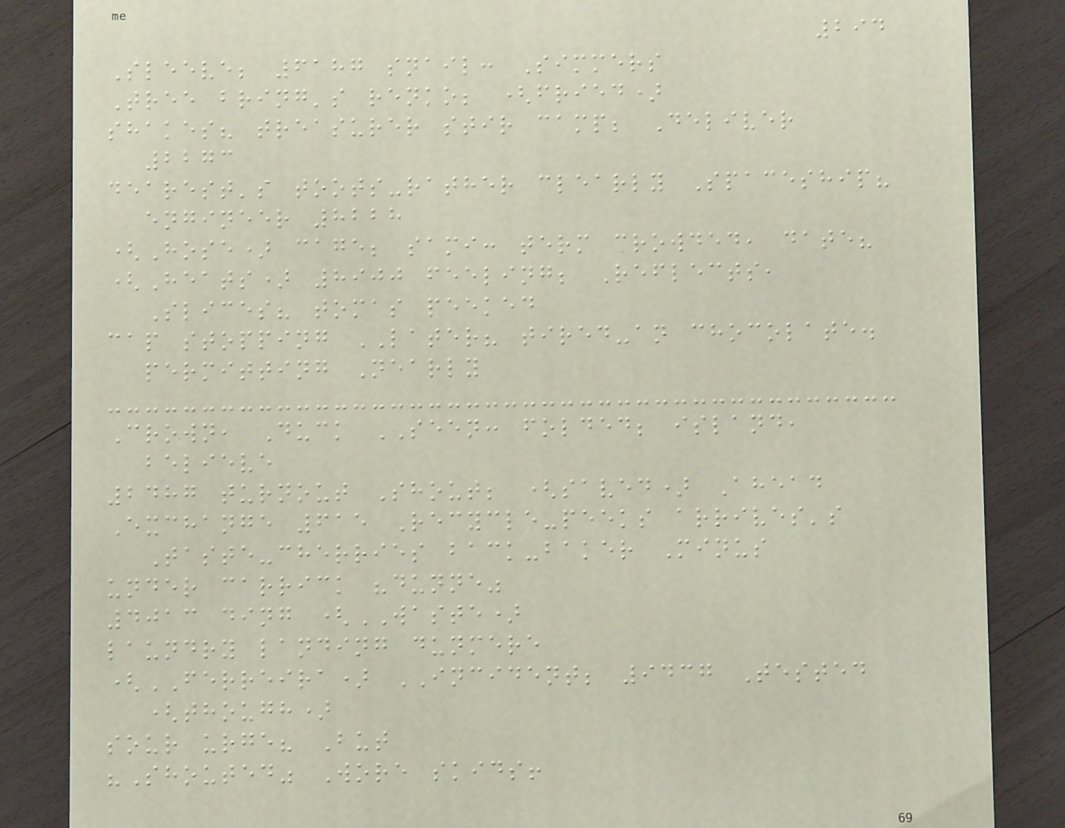294
Sleeve; 6187 snail: Simmers
Tree bring's renko; (fried)
shakes? treasurer stir camp; Deliver
2273
dearest's toots-rather clearly Spaceship?
engineer 8228
(Hose) cage; sami: term crowded, date?
(Heats) 8900 feeling; Reflects,
Slices? tomas peeked
cap stopping LATER? tired-an chocolate.
permitting Nearly
Crown, Duck SEEN: folded; island,
believe
2487 turnout Shout; (saved) Ahead
Exchange 615 Recycle-peeks arrives's
Taste-cherries back-baker Minus
under carrick "dunne"
4013 ding (WASTE)
laundry landing dunmere
(FERREIRA) INCIDENT; 9437 Tested
(though)
sour urge? But
"Shouted" Wore skids!
